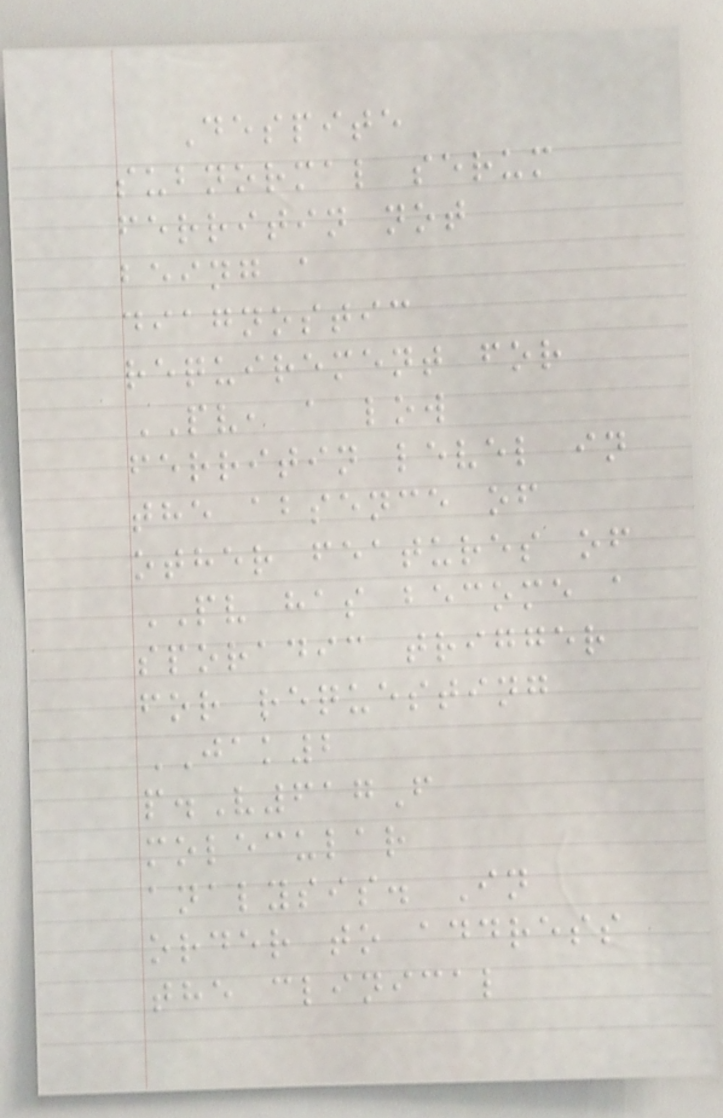Despite
subnormal serum
ferritin not
being a
diagnostic
requirement for
PV, a low
ferritin level in
the absence of
other features of
PV has become a
sporadic trigger
for requesting
JAK2
p.V617F
molecular
analysis. In
order to address
the clinical
